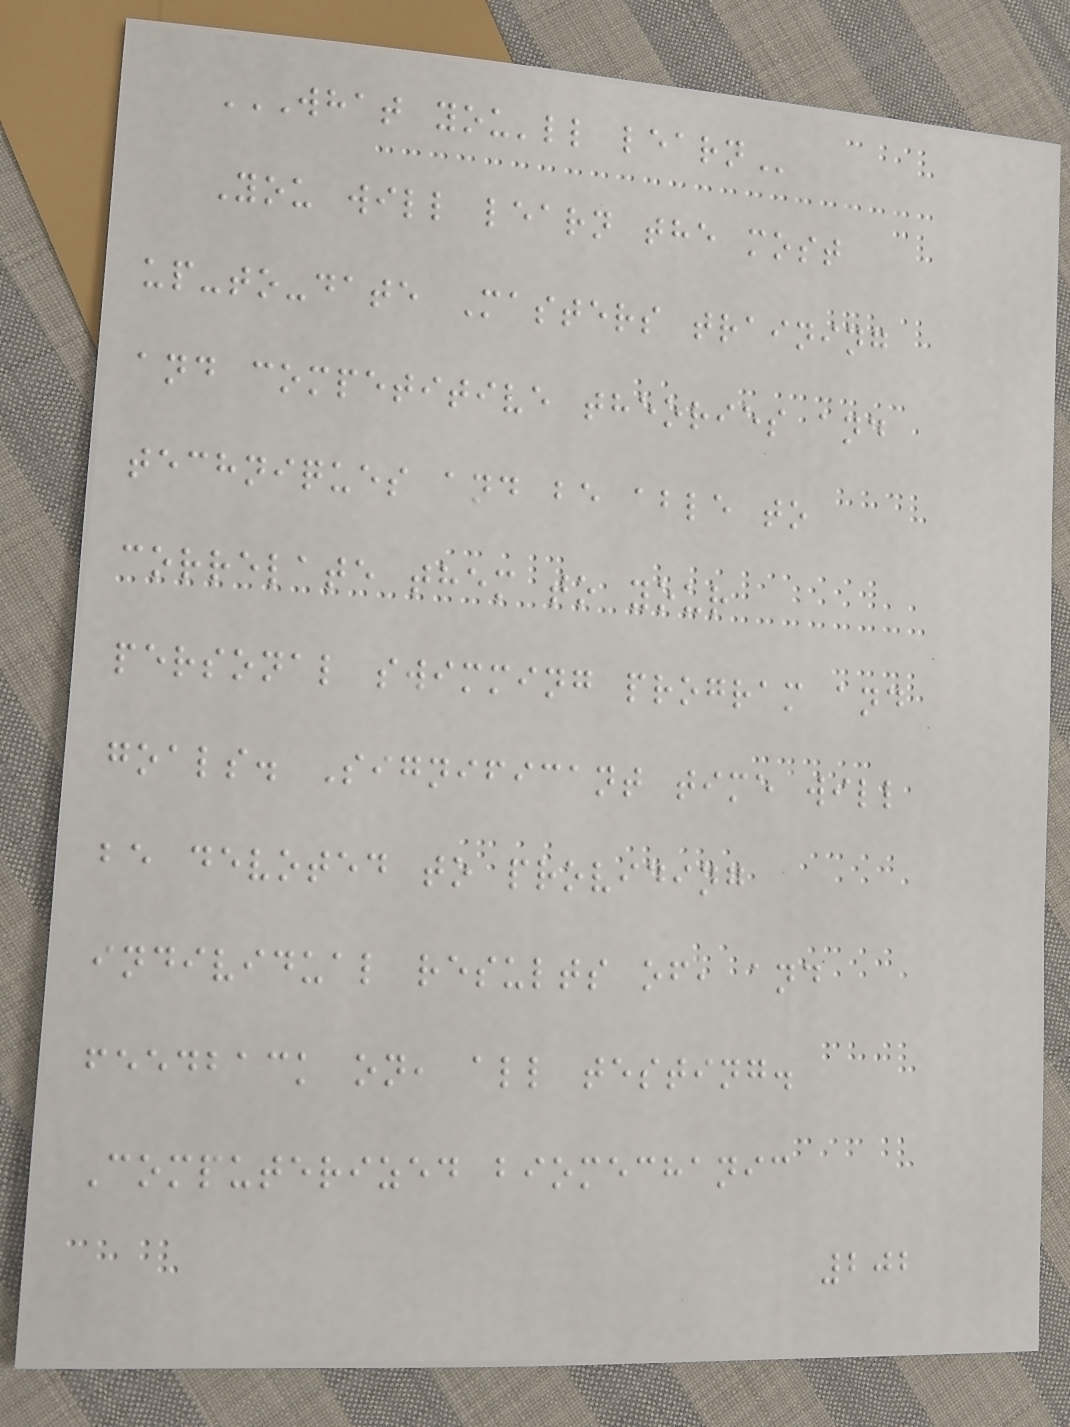WHAT YOU'LL LEARN
You will learn the most
up-to-date Masters training
and competitive theories and
techniques and be able to
correlate them to your
personal swimming program and
goals. Significant time will
be devoted to providing
individual results of, and
feedback on, all testing.
Computerized biomechanic
202
